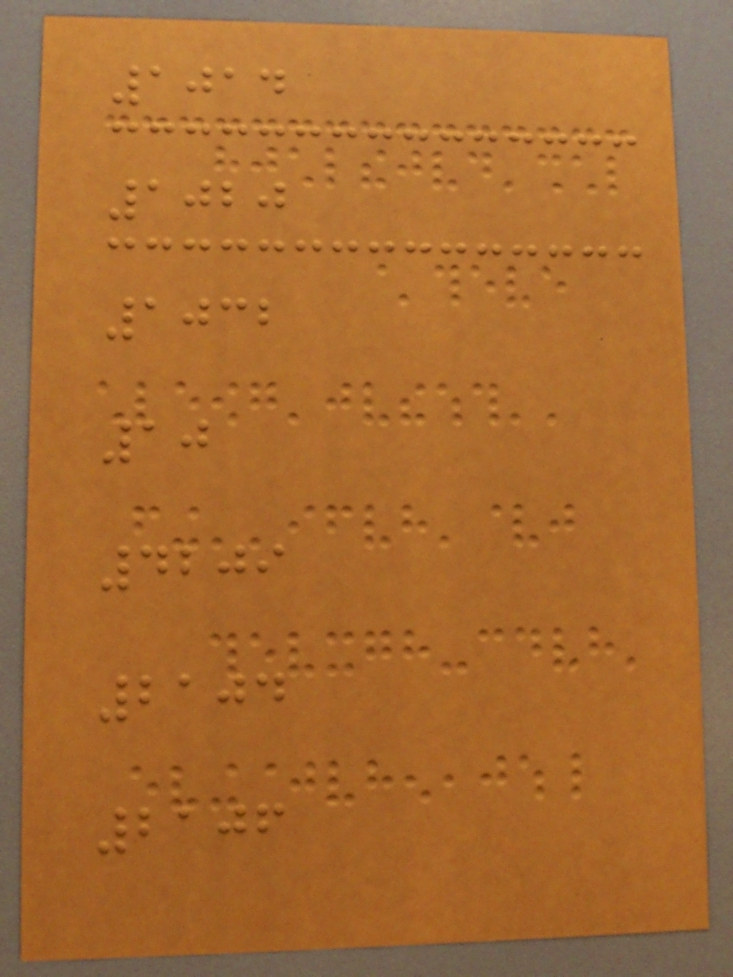1014
1020
1032
10
4209
2104
2106
